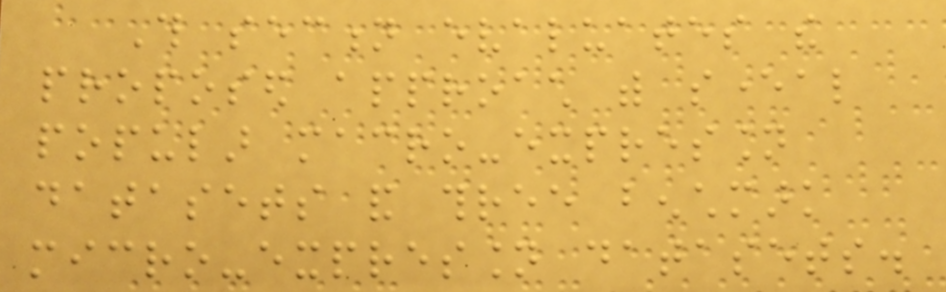This section evaluates the
proposed approach with several
popular macro-expression
datasets and three benchmark
micro-expression datasets.
